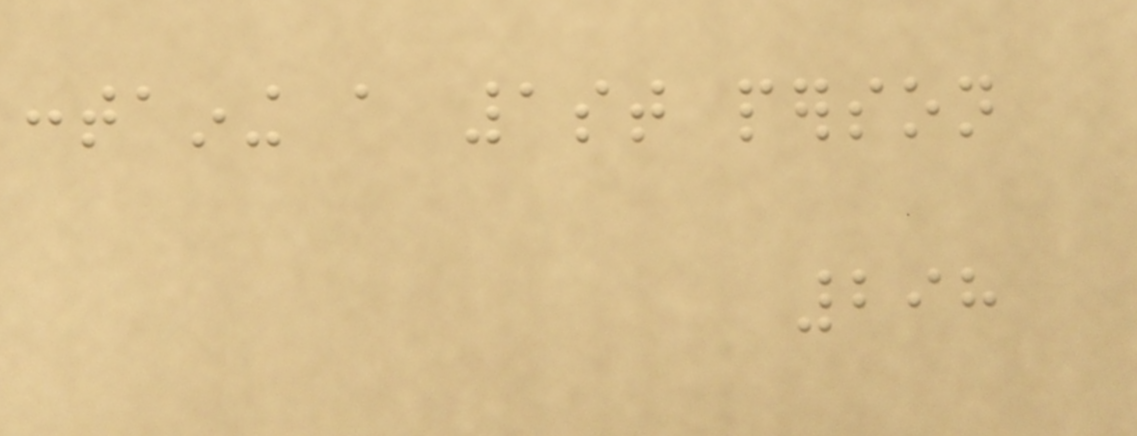containing a 1st person
298
